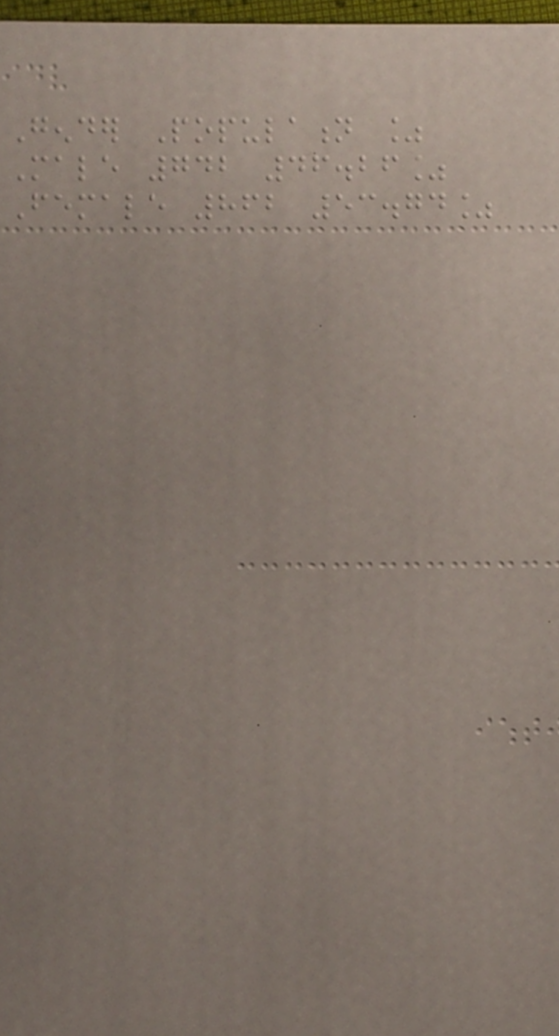Gender Population %
Male 742 46.26%
Female 862 53.74%
